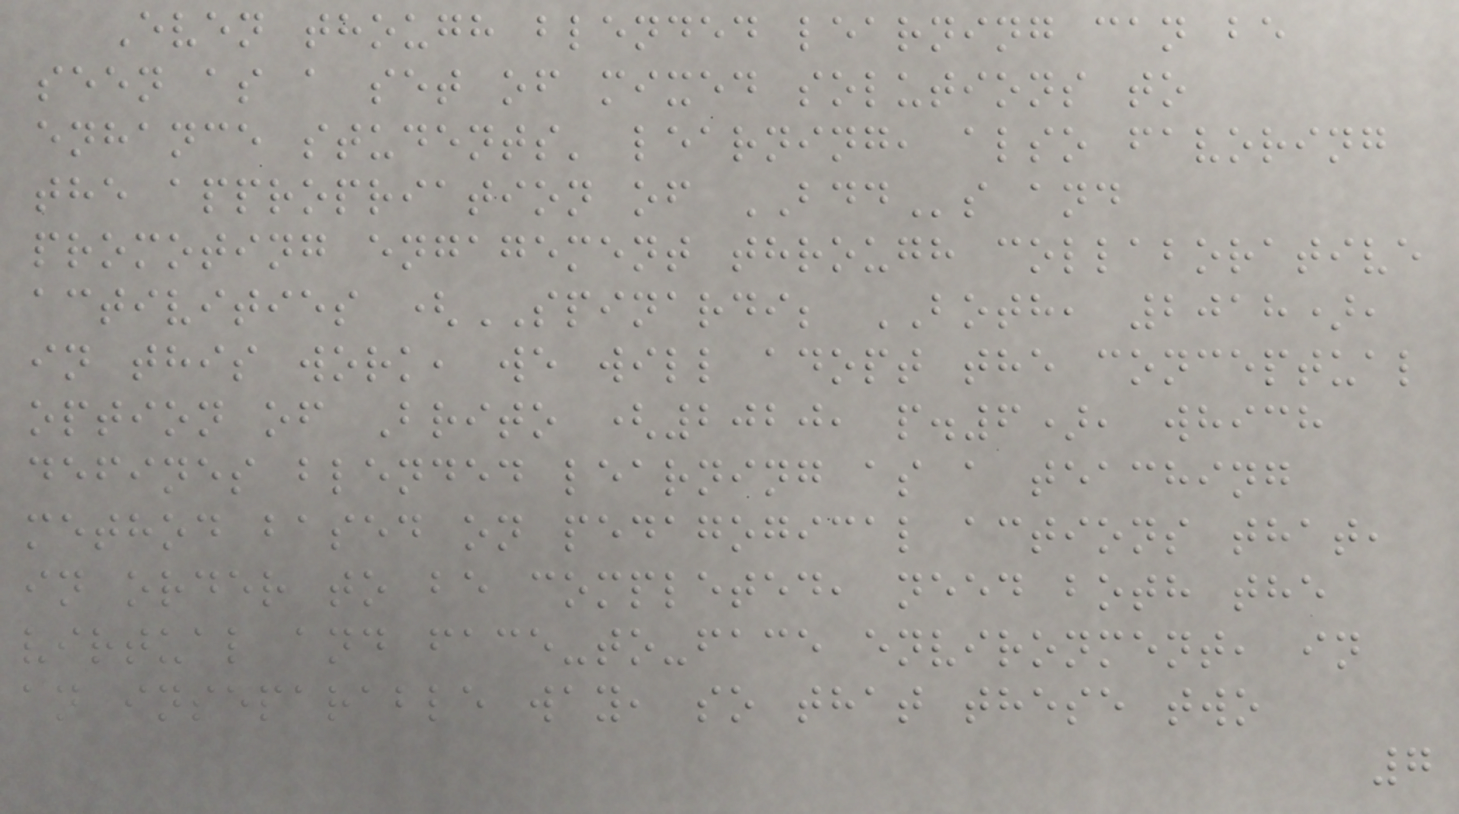Even though blended learning can be
seen as a set of mixed solutions to
enhance students' learning, also favoring
the appropriation of BDDs and
promoting engagement through collaborative
activities (SPINARDI; BOTH, 2018),
in this work, we will adopt the conceptual
option of Brito (2020, p.6), which
defines blended learning as a teaching
method based on pedagogical actions that,
in order to be completed, need both the
virtual and face-to-face environment, in
an inseparable way, so that these two
7
